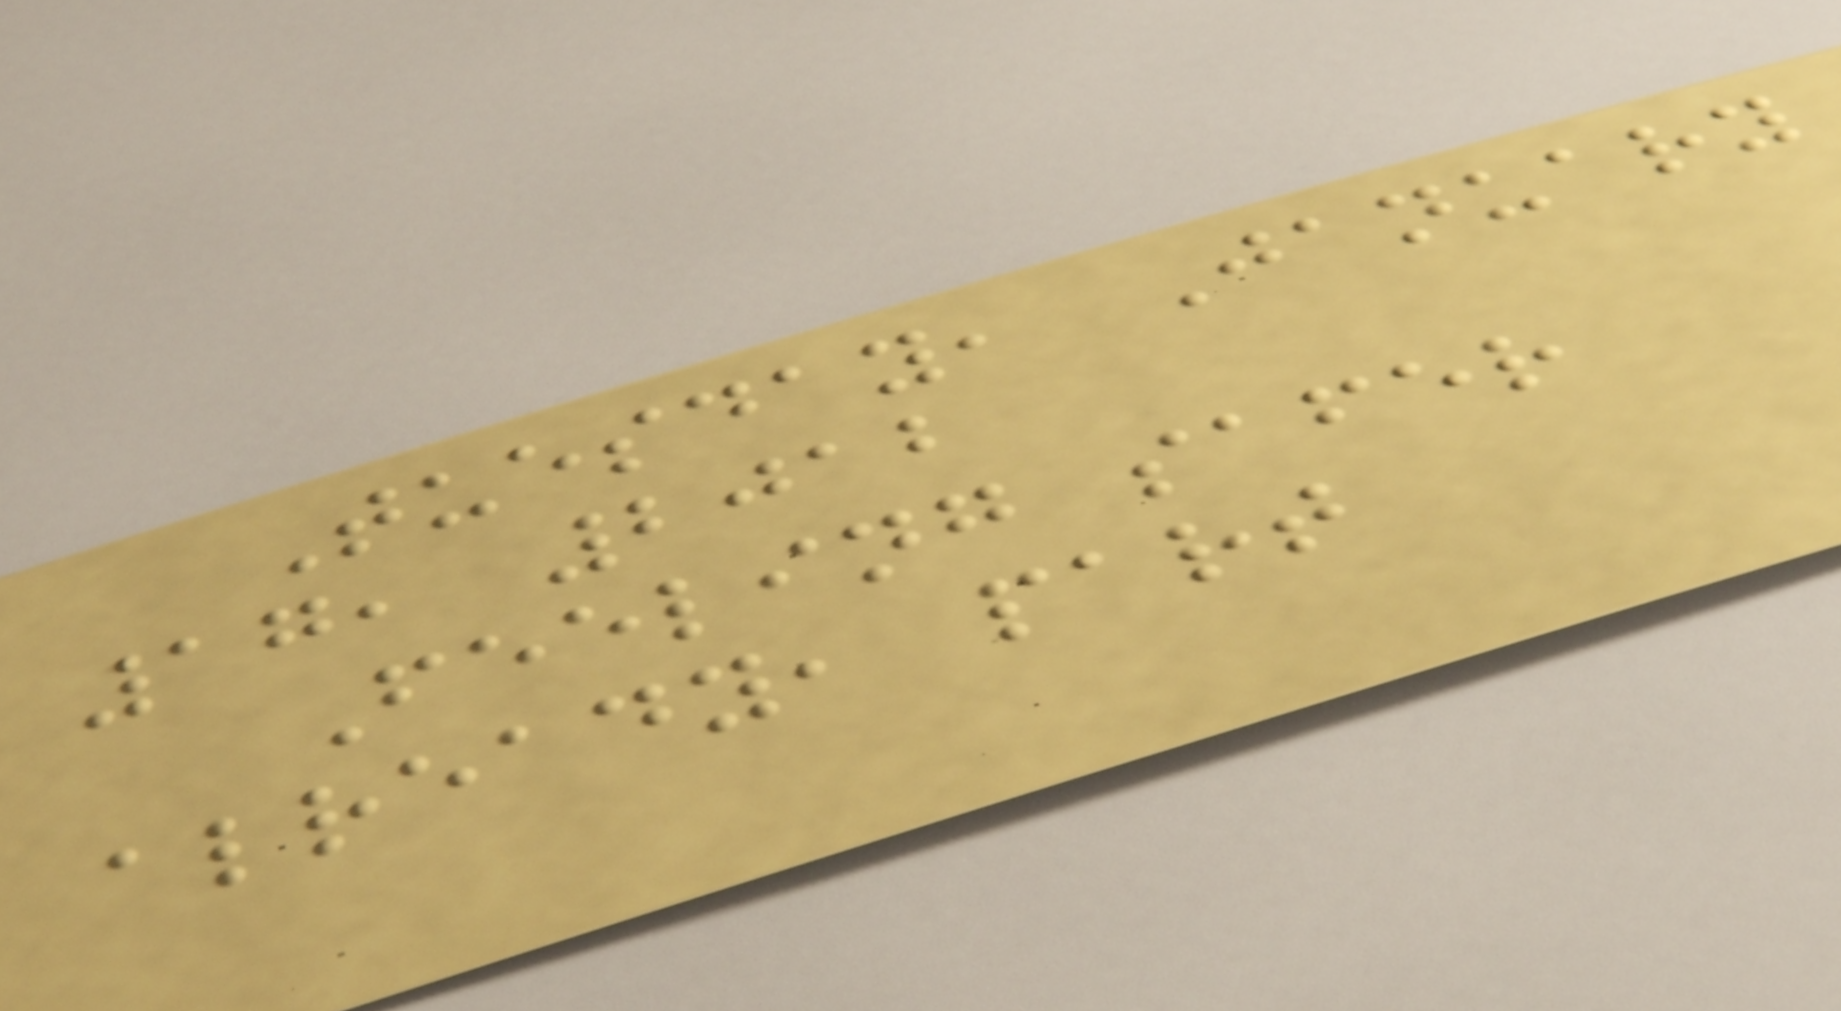Tuesday, January
17, 2012
Feeling safer
already, part
